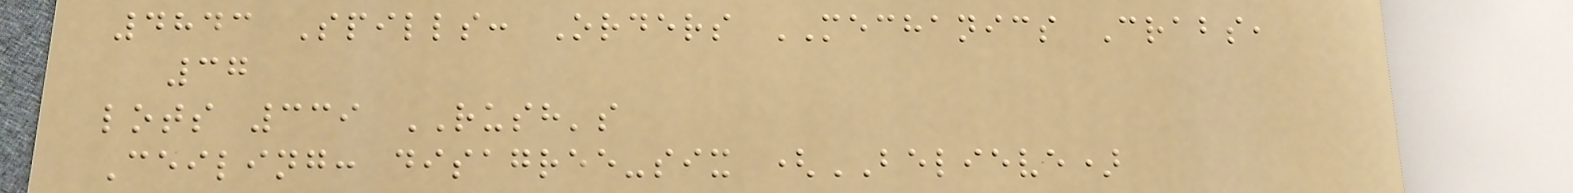4843 Spills: Orders MECHANICS Crabs,
37
lots 339 RUSH's
Ceiling: disagree-six (BELIEVE)
